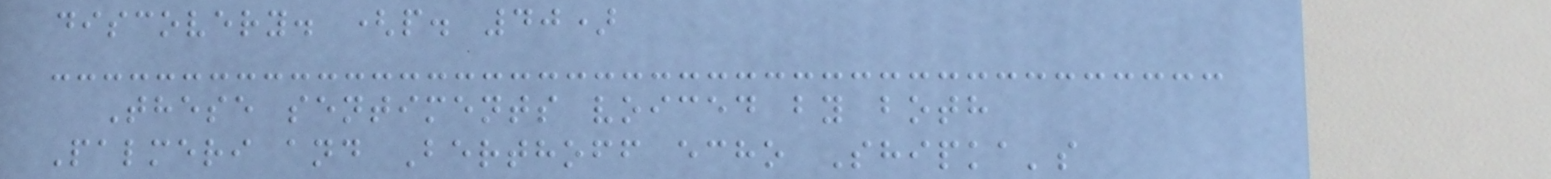discovery. (p. 40)
These sentiments voiced by both
Palmeri and Berthoff echo Shipka's
